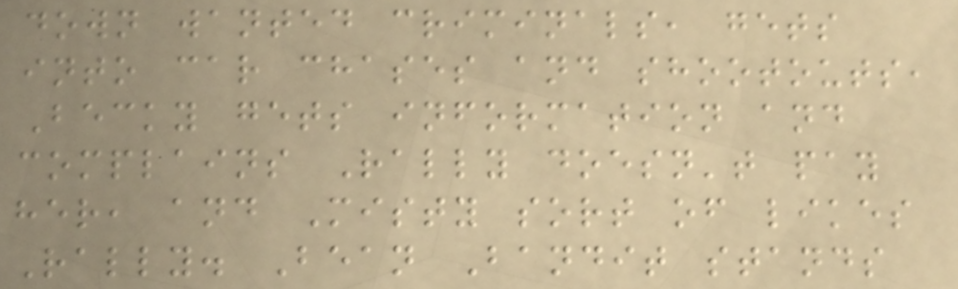down wanted criminals, gets
into car chases and shootouts,
Becky gets information and
complains Rally doesn't pay
her, and Misty sort of likes
Rally. Bean Bandit stands
